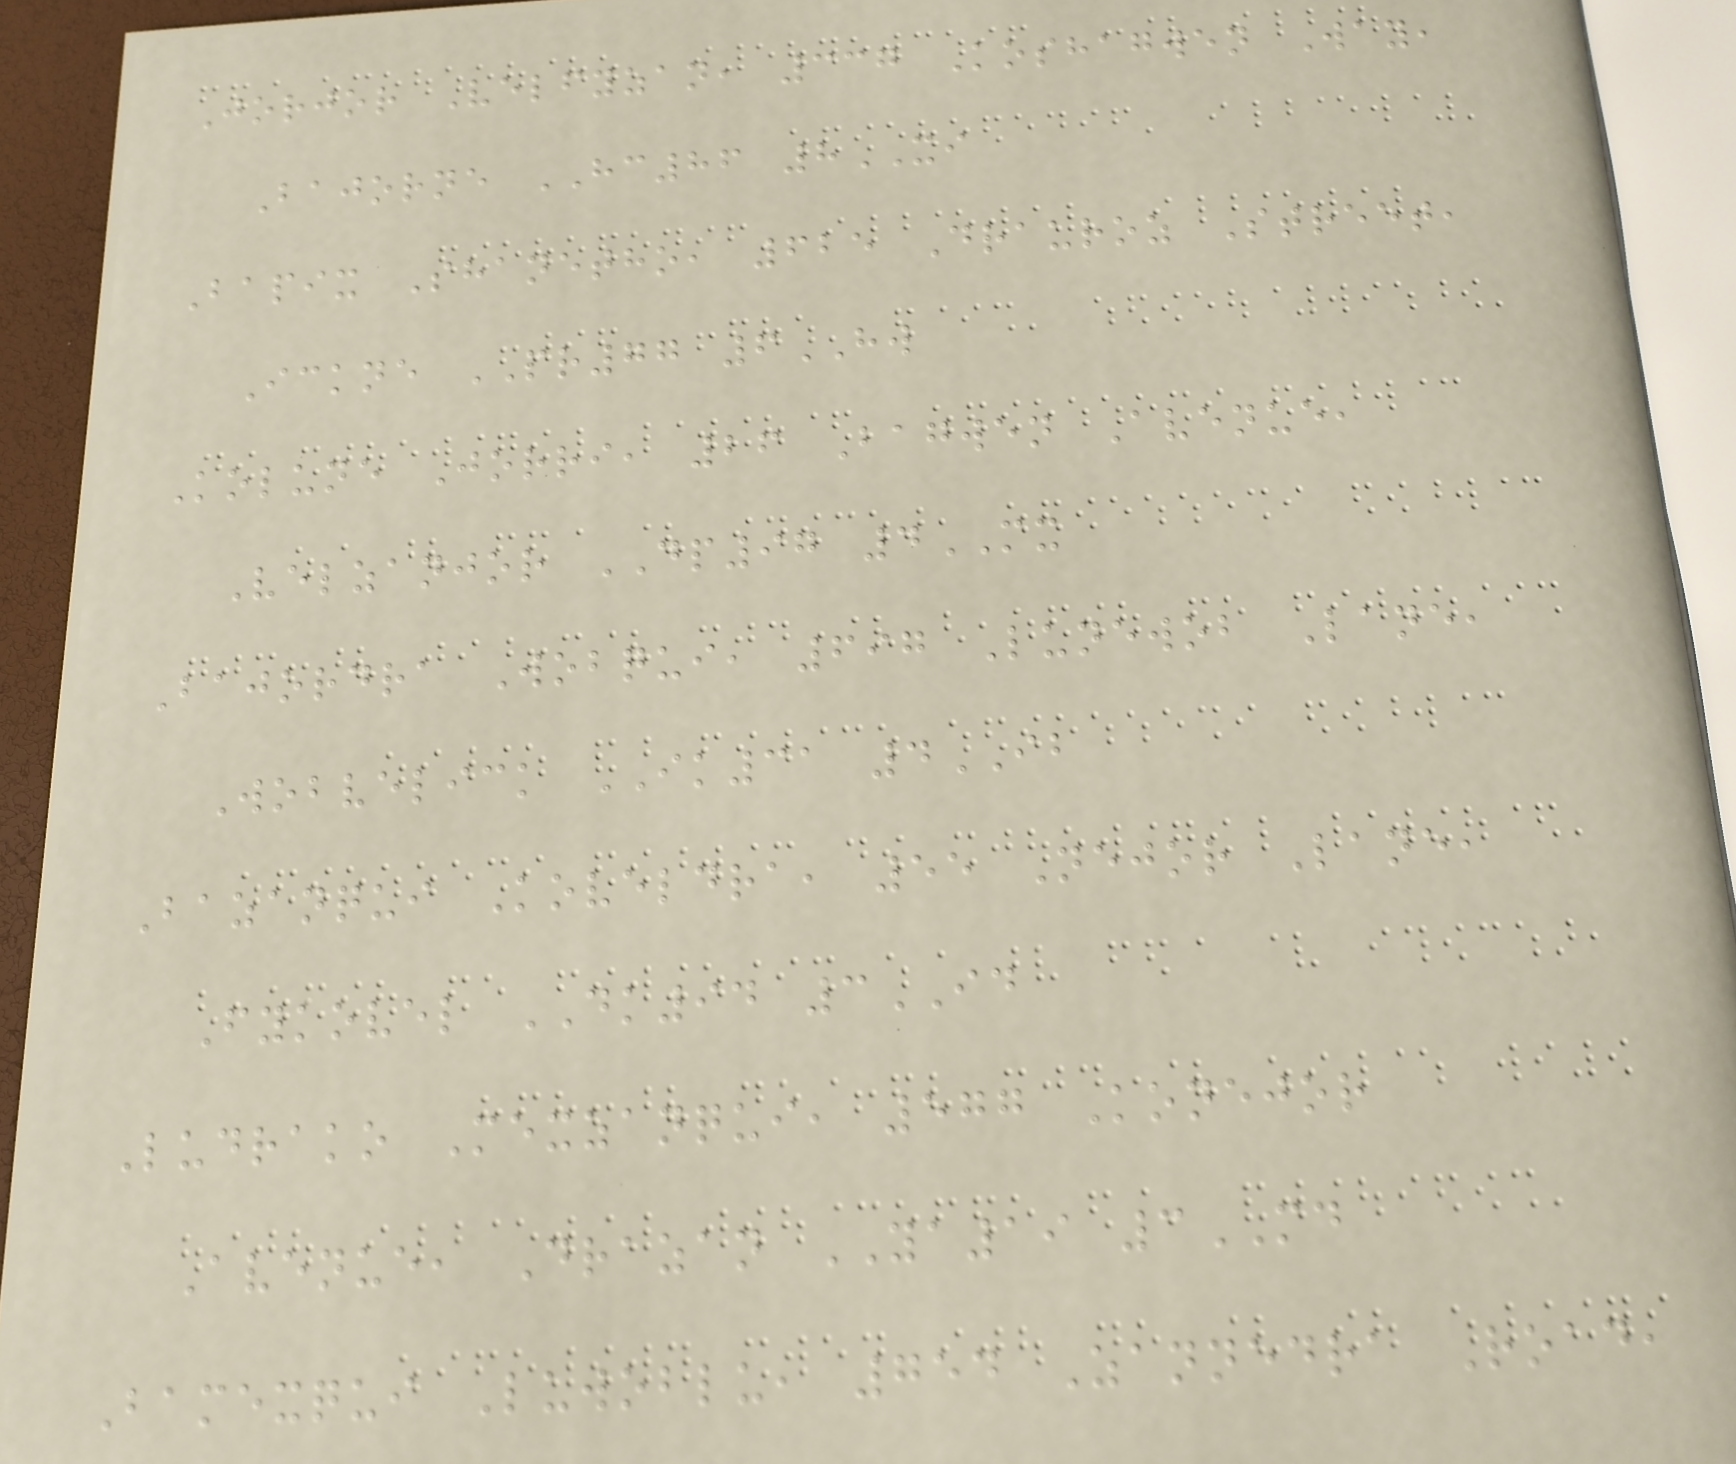Jorjor Velfyzan, 337 Koshagwen Way,
Bajorne HC86 8XI
Bapix Shanetho, 625 Drauroz Street,
Ickne PR77 6HW
Kolune Jorri, 26 Bagwen Avenue,
Velzanjor DP97 4MX
Bajordra Wobqui, 697 Lunewob Lane,
Wobvelick IK31 4IB
Bazanqui Koveldra, 55 Nejor Lane,
Fykovel DK94 3ID
Ludrako Mexzanqui, 577 Konejor
Avenue, Drazan YA19 3MD
Bamexqui Luwoblu, 754 Zannedra Road,
